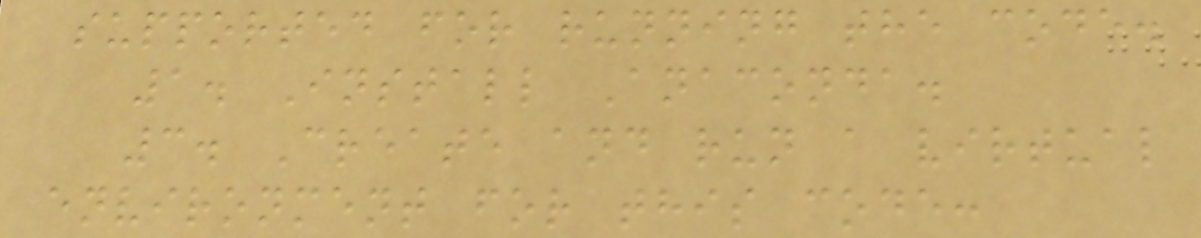supported for running the code.
1. Install Anaconda.
3. Create and run a virtual
environment for this code:
